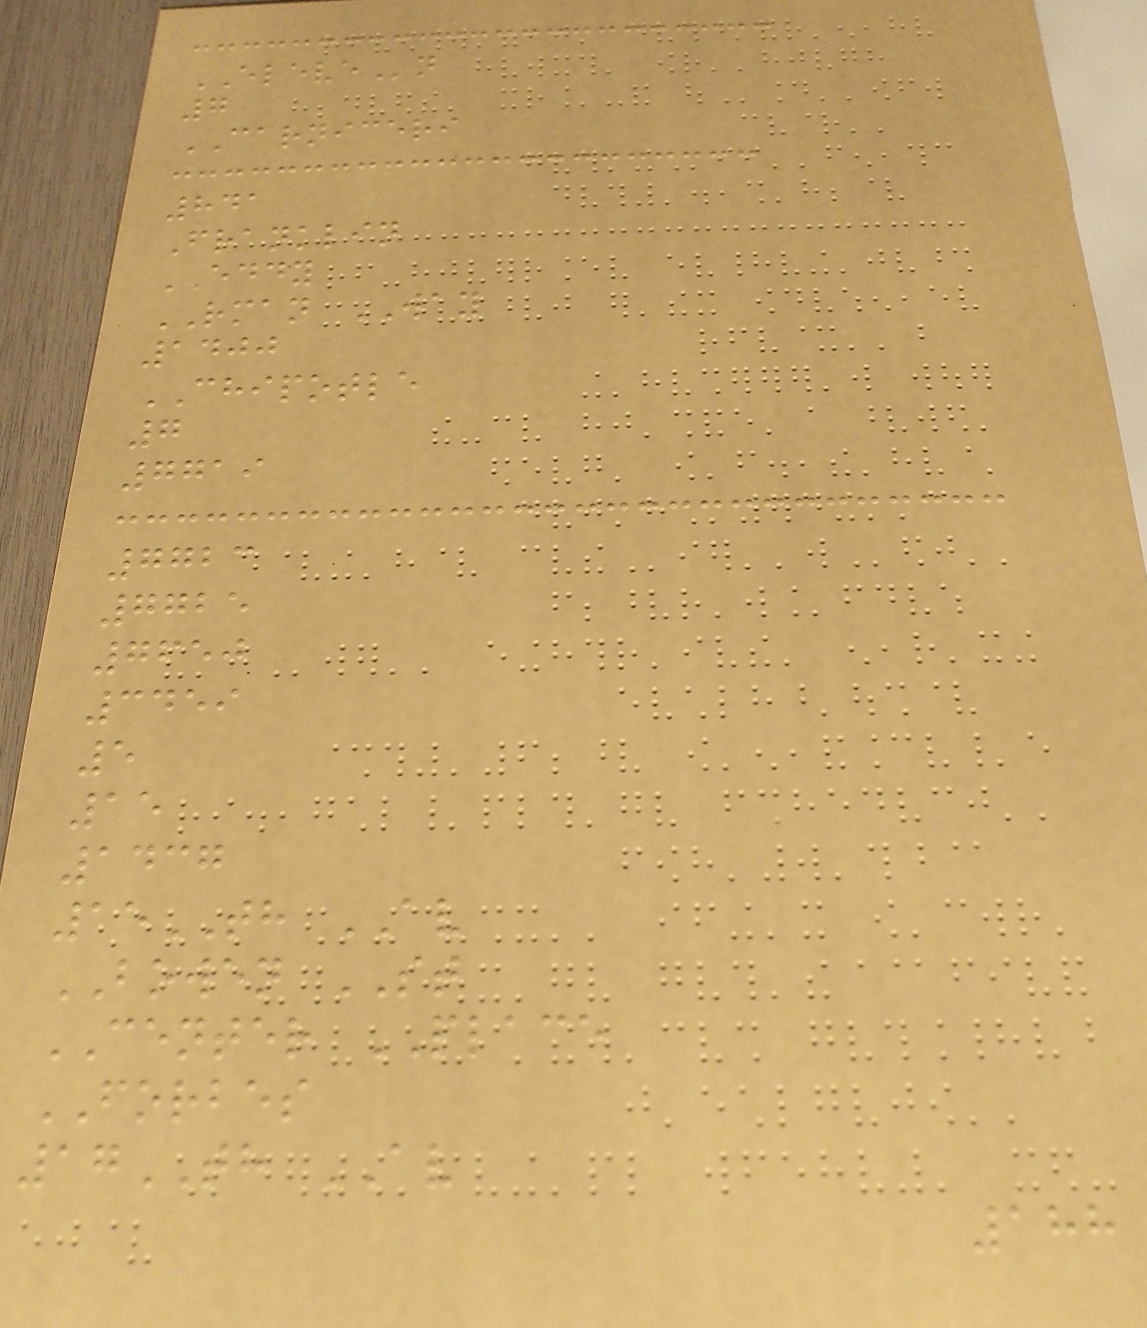ELEVEn
7
CARNICERI
841
Franklin
EDDY
RMAN WAY
1400
CHIPOTLE
7
7719
7723
7725
7650
3459
5
15
1437
15TH AV
BOWEN ST
CENTER PLACE
FORBES
17TH AV
188
